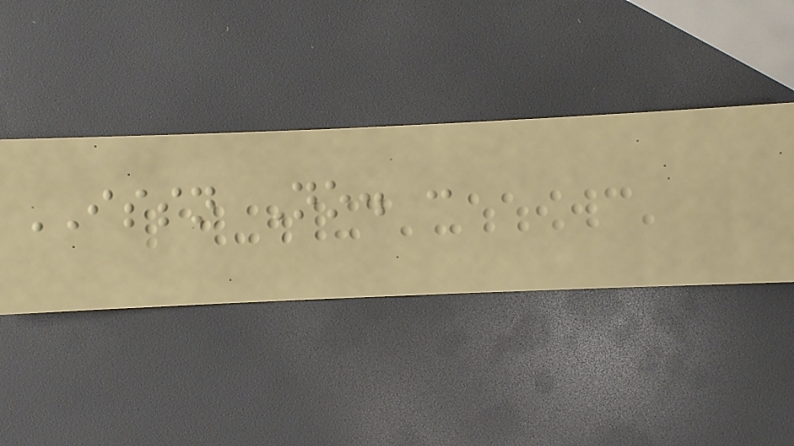ISSN No. :
